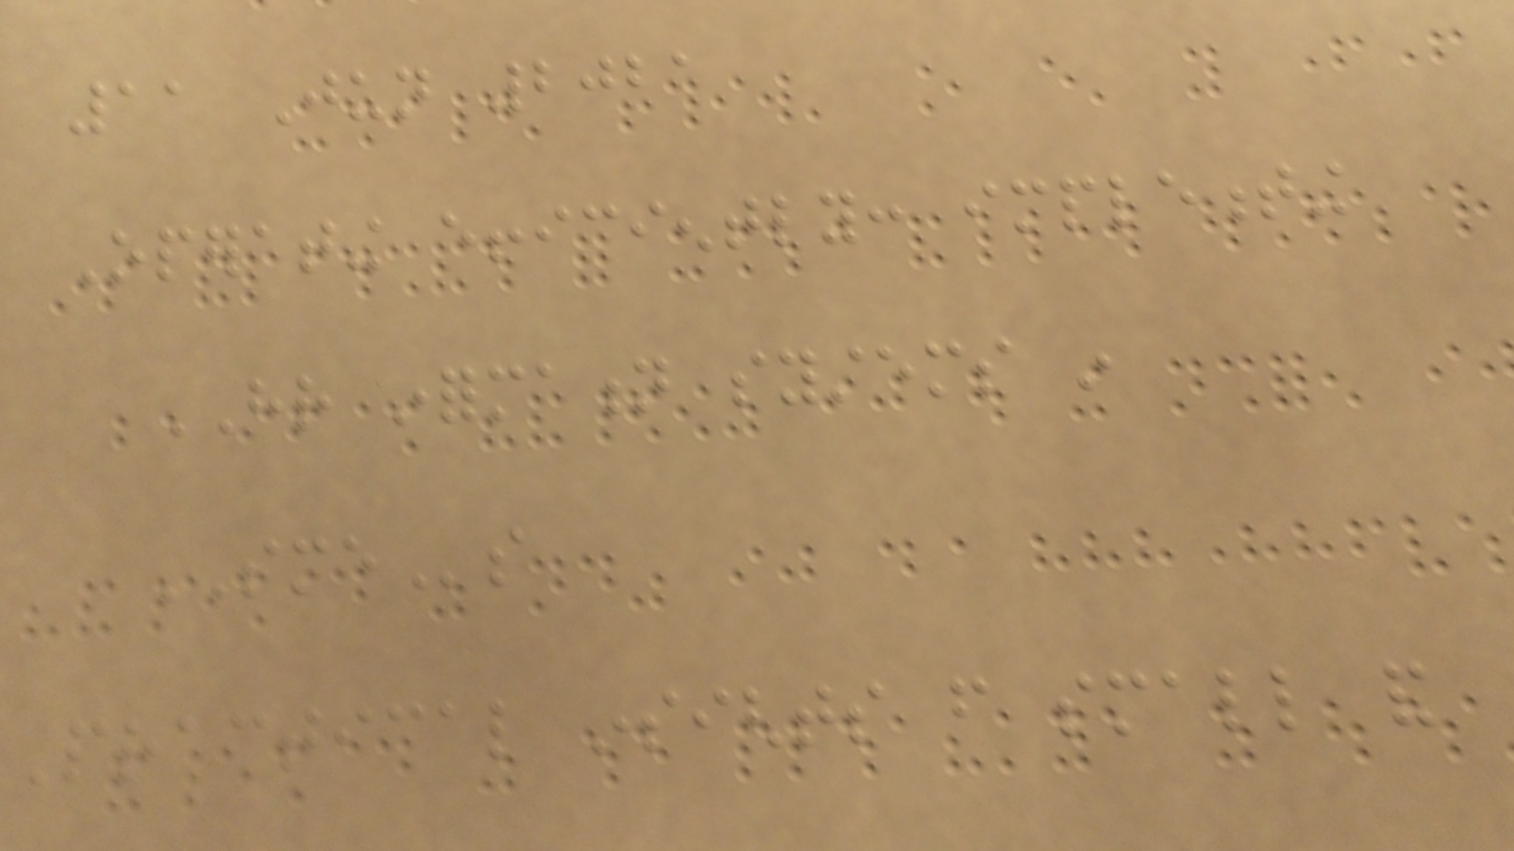11 Jun 2021
Operating efficiently: implementing
HR information systems in
SMEs
Practical insights from small and
